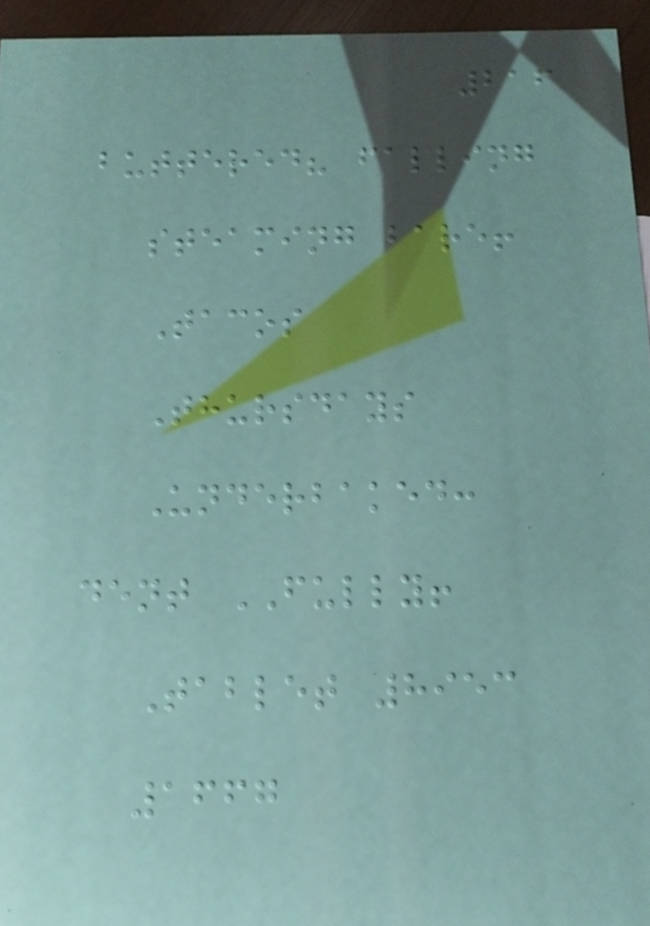216
buttered? falling
steaming bare!
Tacos
Thursdays
Underbaked:
dent FULLY!
Tablet 8953
1667
